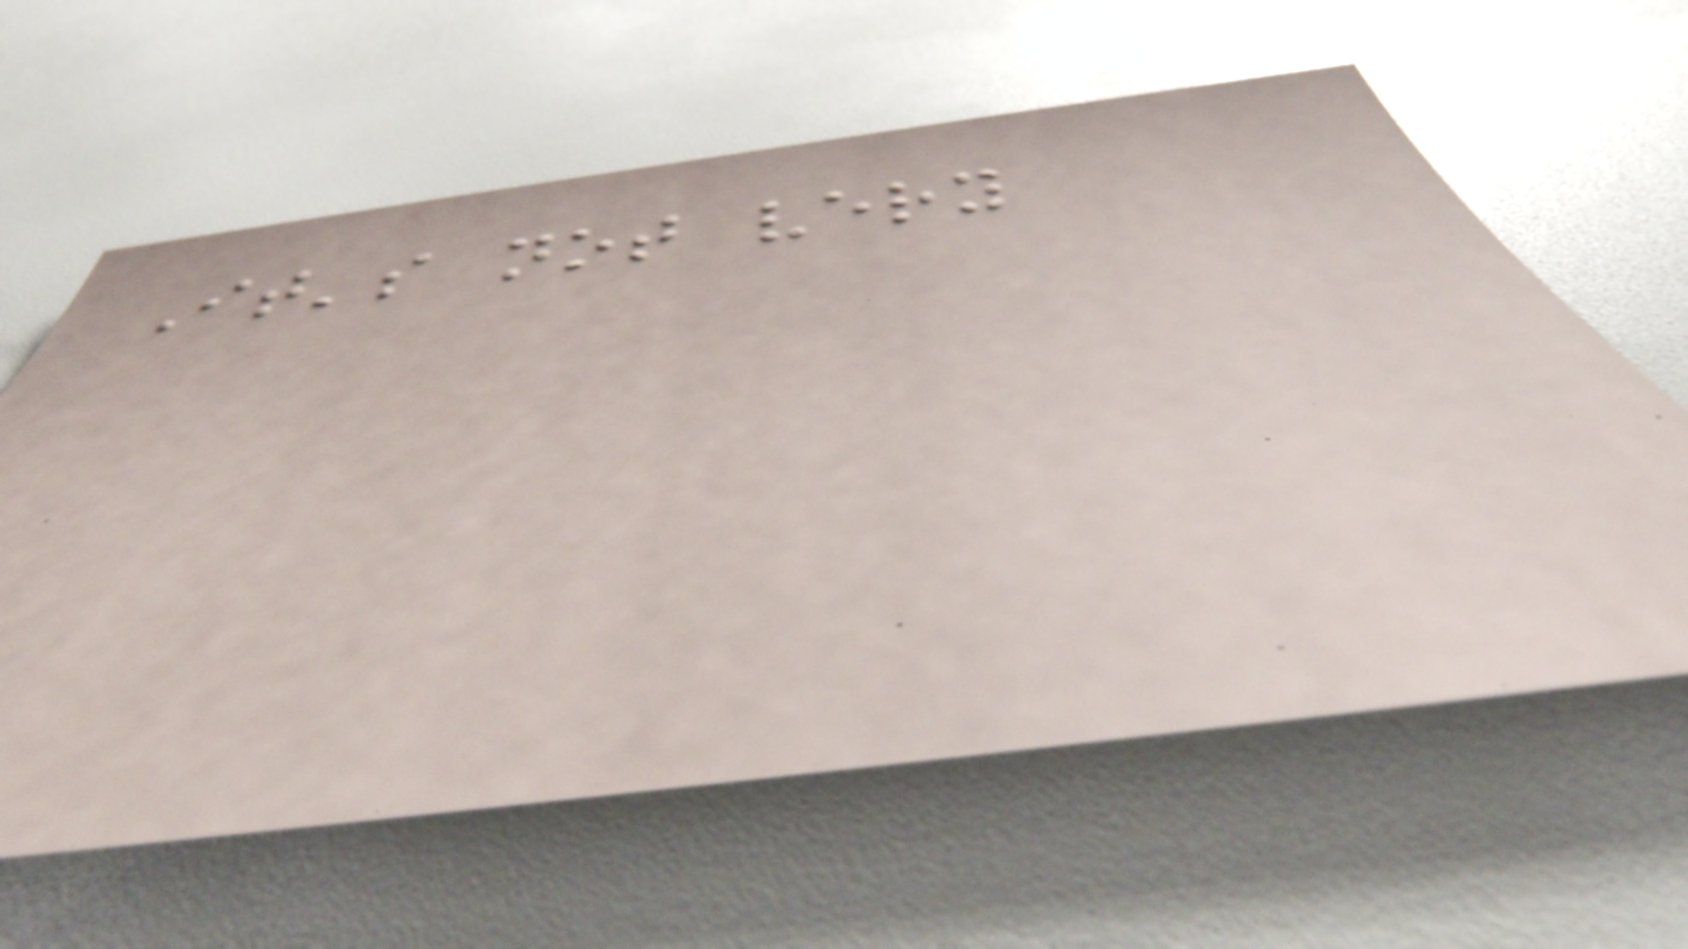It's not very
